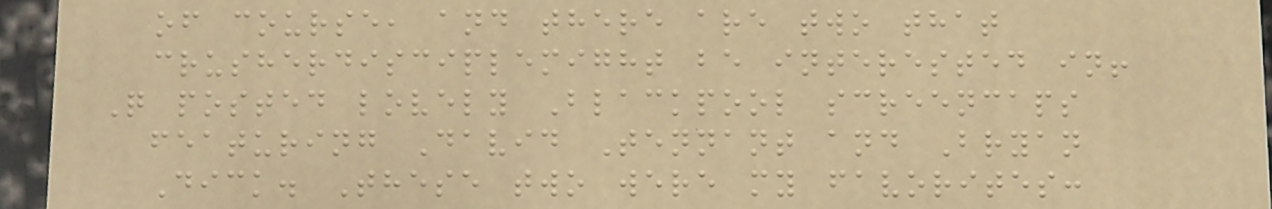of course, and there are two that
crusherdisciplemight be interested in!
Q posted lovely Blackpool screencaps
featuring David Tennant and Bryan
Dick. These two were my favorites:
